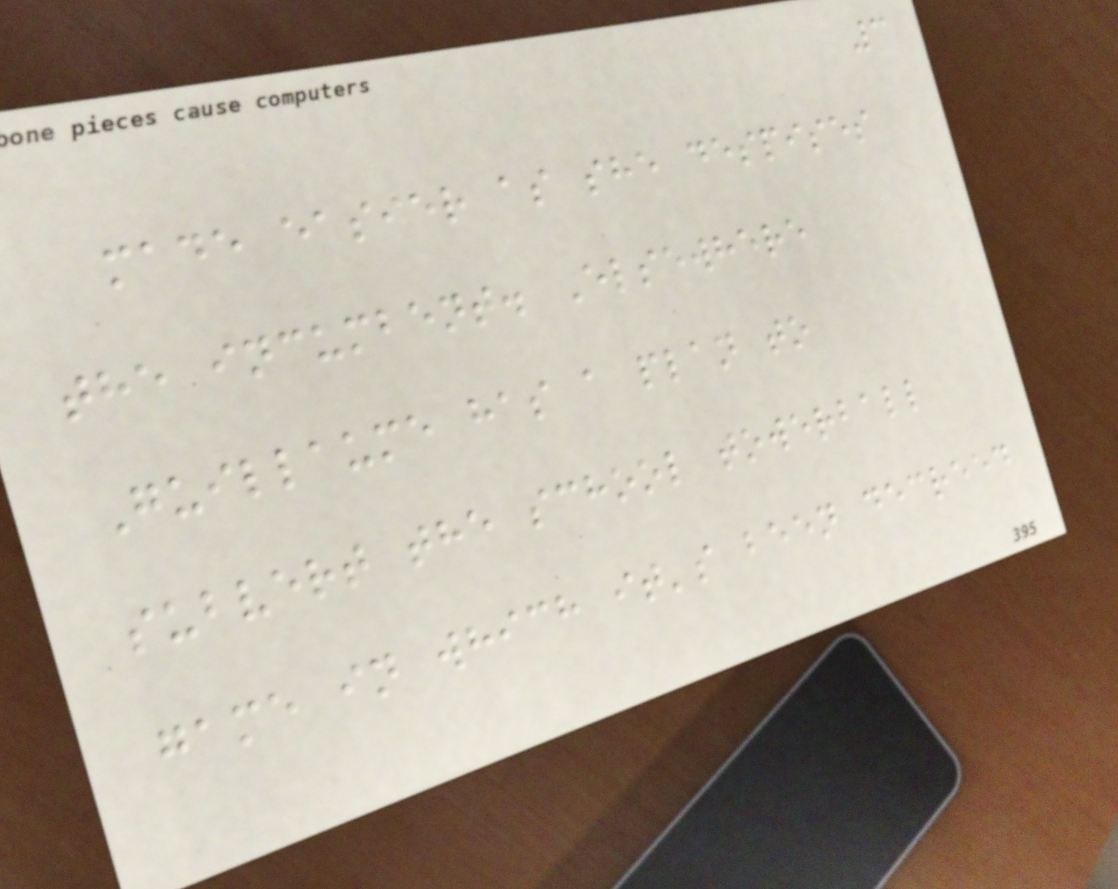3
made easier as she despises
the incumbent. Elsewhere
Guillaume has a plan to
subvert the school towerball
game in which it's been decreed
